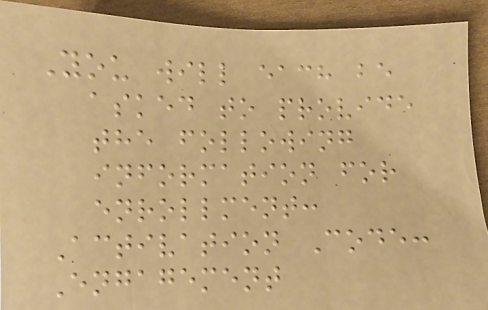You will each be
asked to provide
the following
information for
enrollment:
Activation Code:
Engagement
